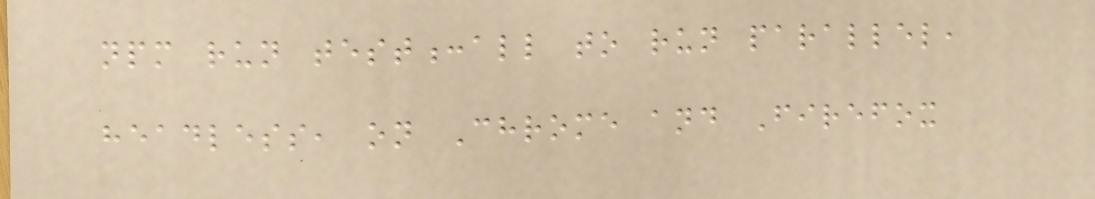npm run test:all to run parallel,
headless, on Chrome and Firefox
